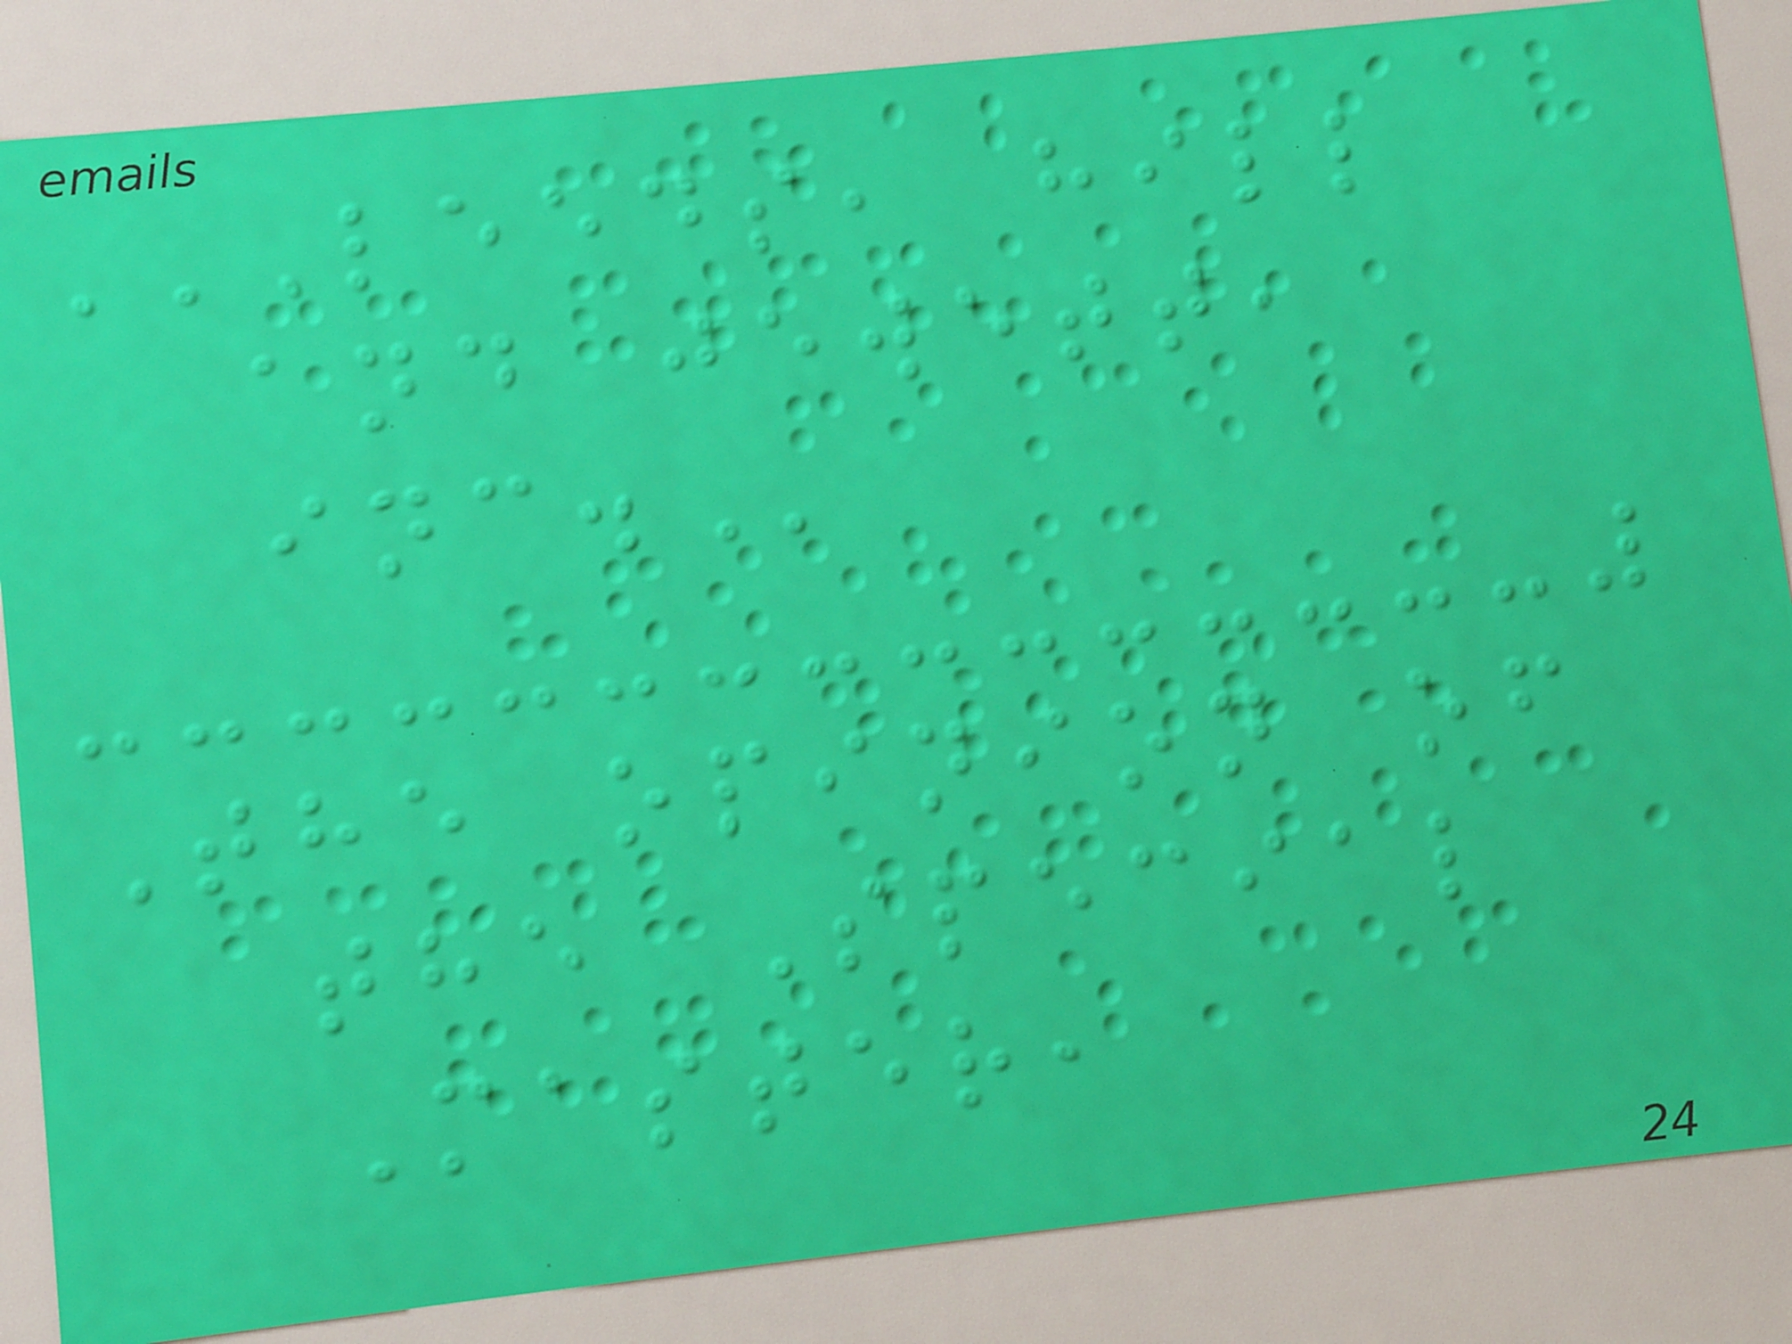LEEDS, HILL
AND JEWETT,
INC.
The opinion of
the Special
Master,
